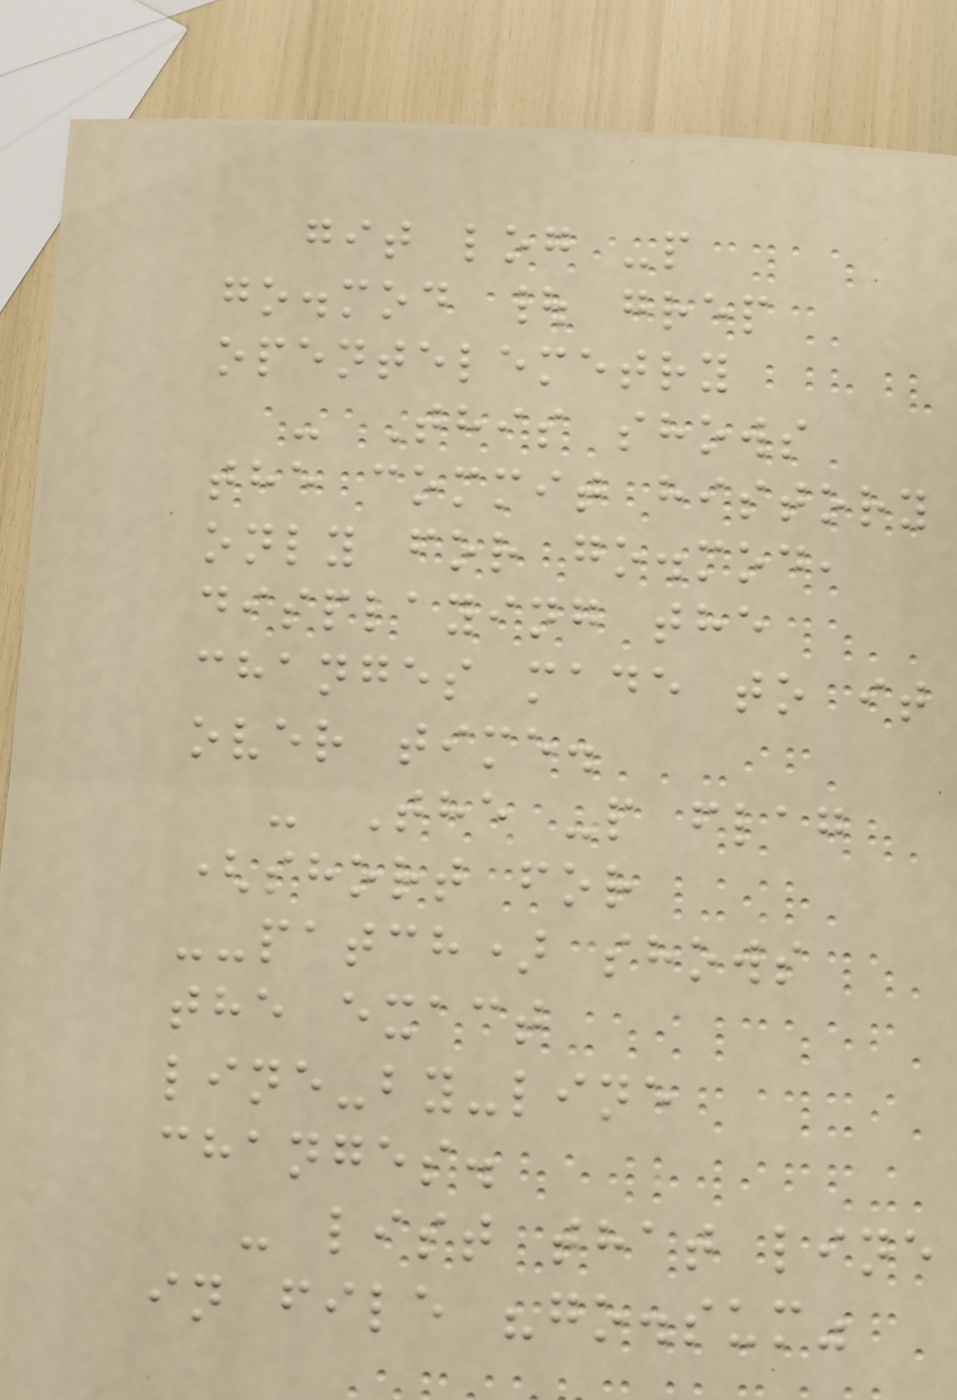git log -p
go.mod | grep
opentelemetry
- This shows
the commit history
only for go.mod,
displaying the
changes made to it
over time.
- The -p flag
(short for
--patch) shows
the exact
line-by-line
changes.
- list that line
in file "go.sum"
